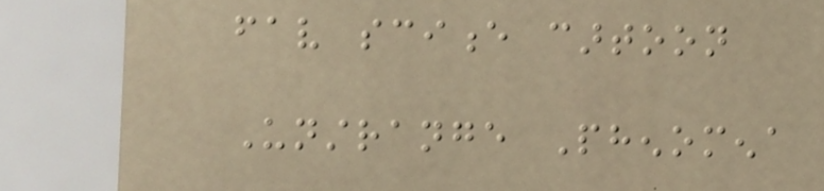fav science cartoon
Unstrange Phenomena
